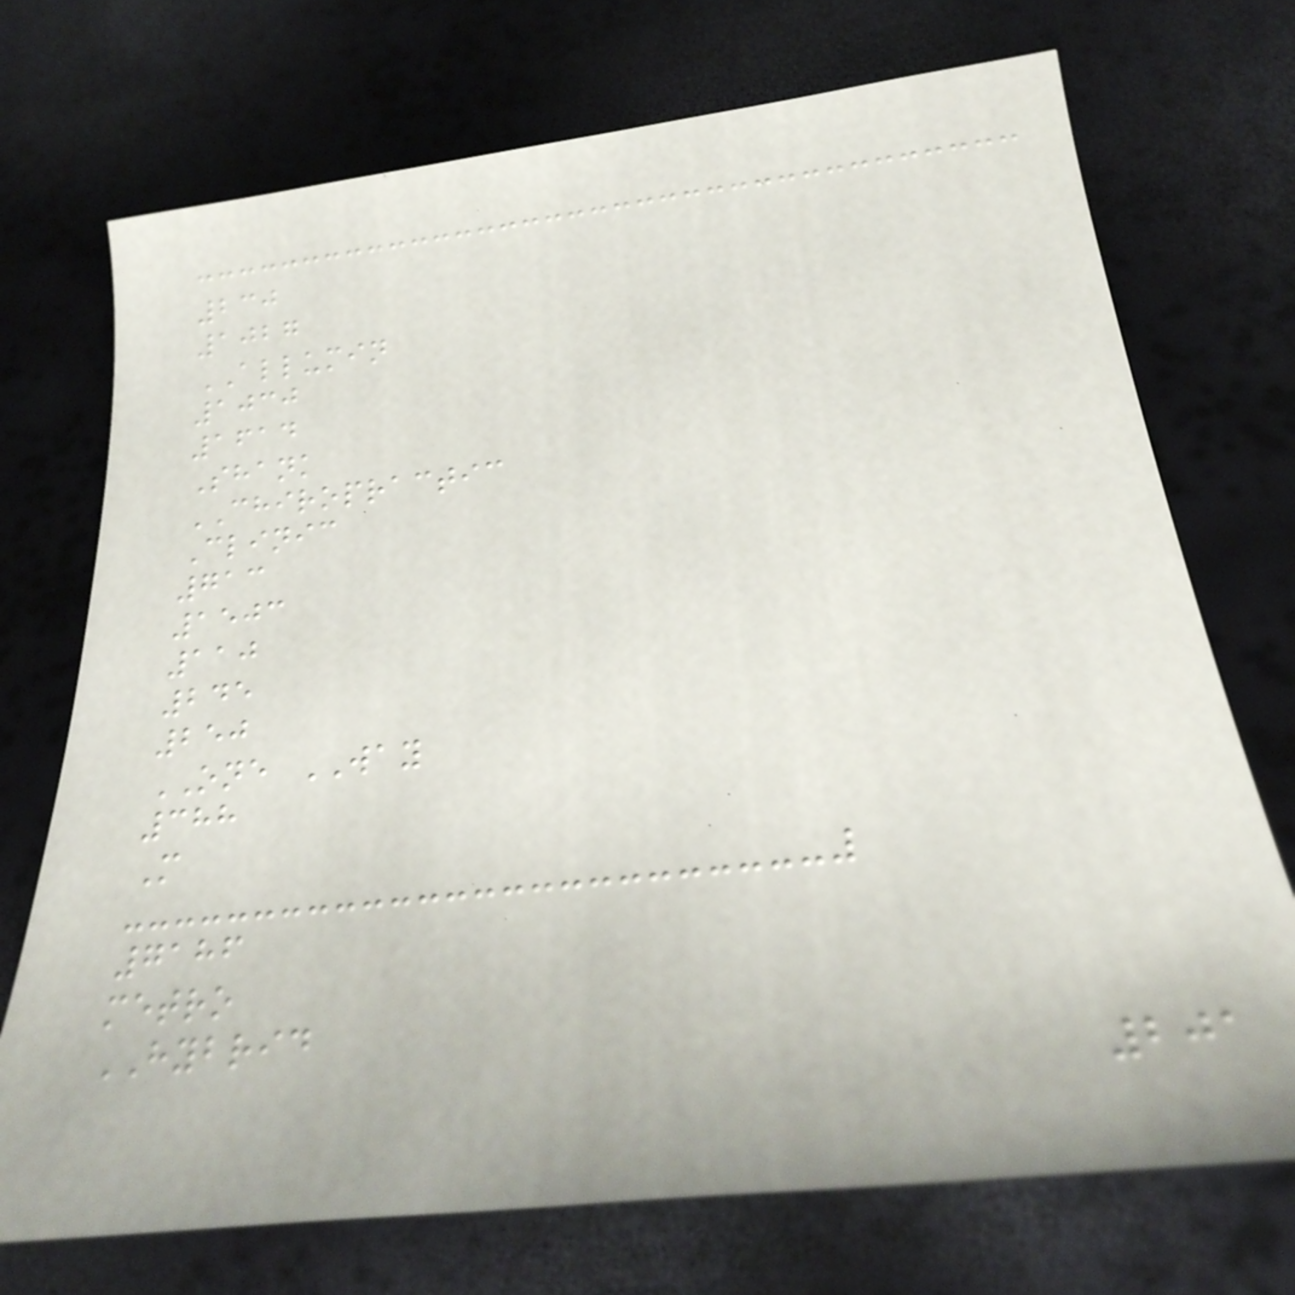230
1027
ALLUMIN
1030
1614
Shank
CHIROPRACTIC
Clinic
713
1503
110
245
250
ONE WAY
388
M
7186
metro
HYBRID
201
